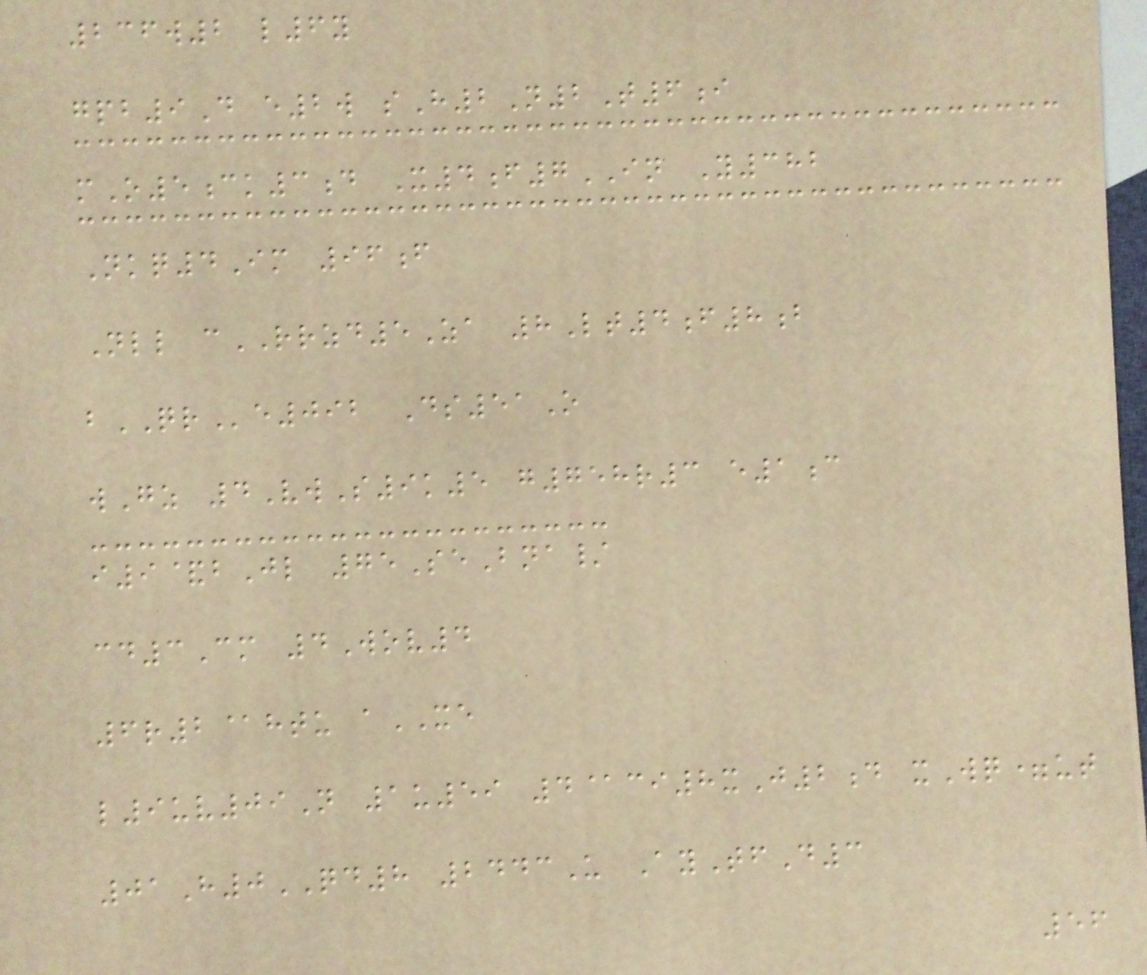236w2 l6y
gpb9D e2w sH2N2T6i
mO5ck3d X4f7IN Y382
Nkq4Im 96f
Nll cRRZD5Za 8Lt4f8b
bQRe092 Ds51O
wGz 4VwS9k5 g758r3 e1c
i9&bJl 75SeBna/
cd3Cm 4Wov4
6r2@htu aXE
l9uv09N 1u59 4@ci8xJ2d xWq=ut
01H0QD8 2443U AyTfD3
56
